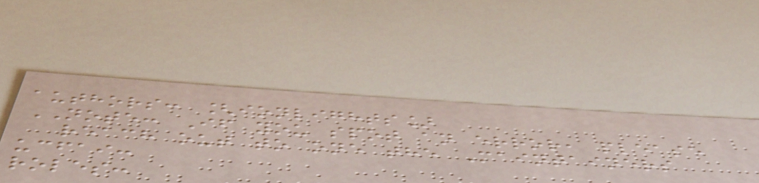authors: [ionlights]
NOTE: If you spot an error, please
reach out to one the Maintainers
ucfai:
roles:
